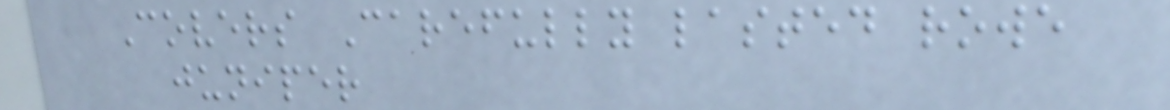Covers Carefully lasted rowe
juniper
